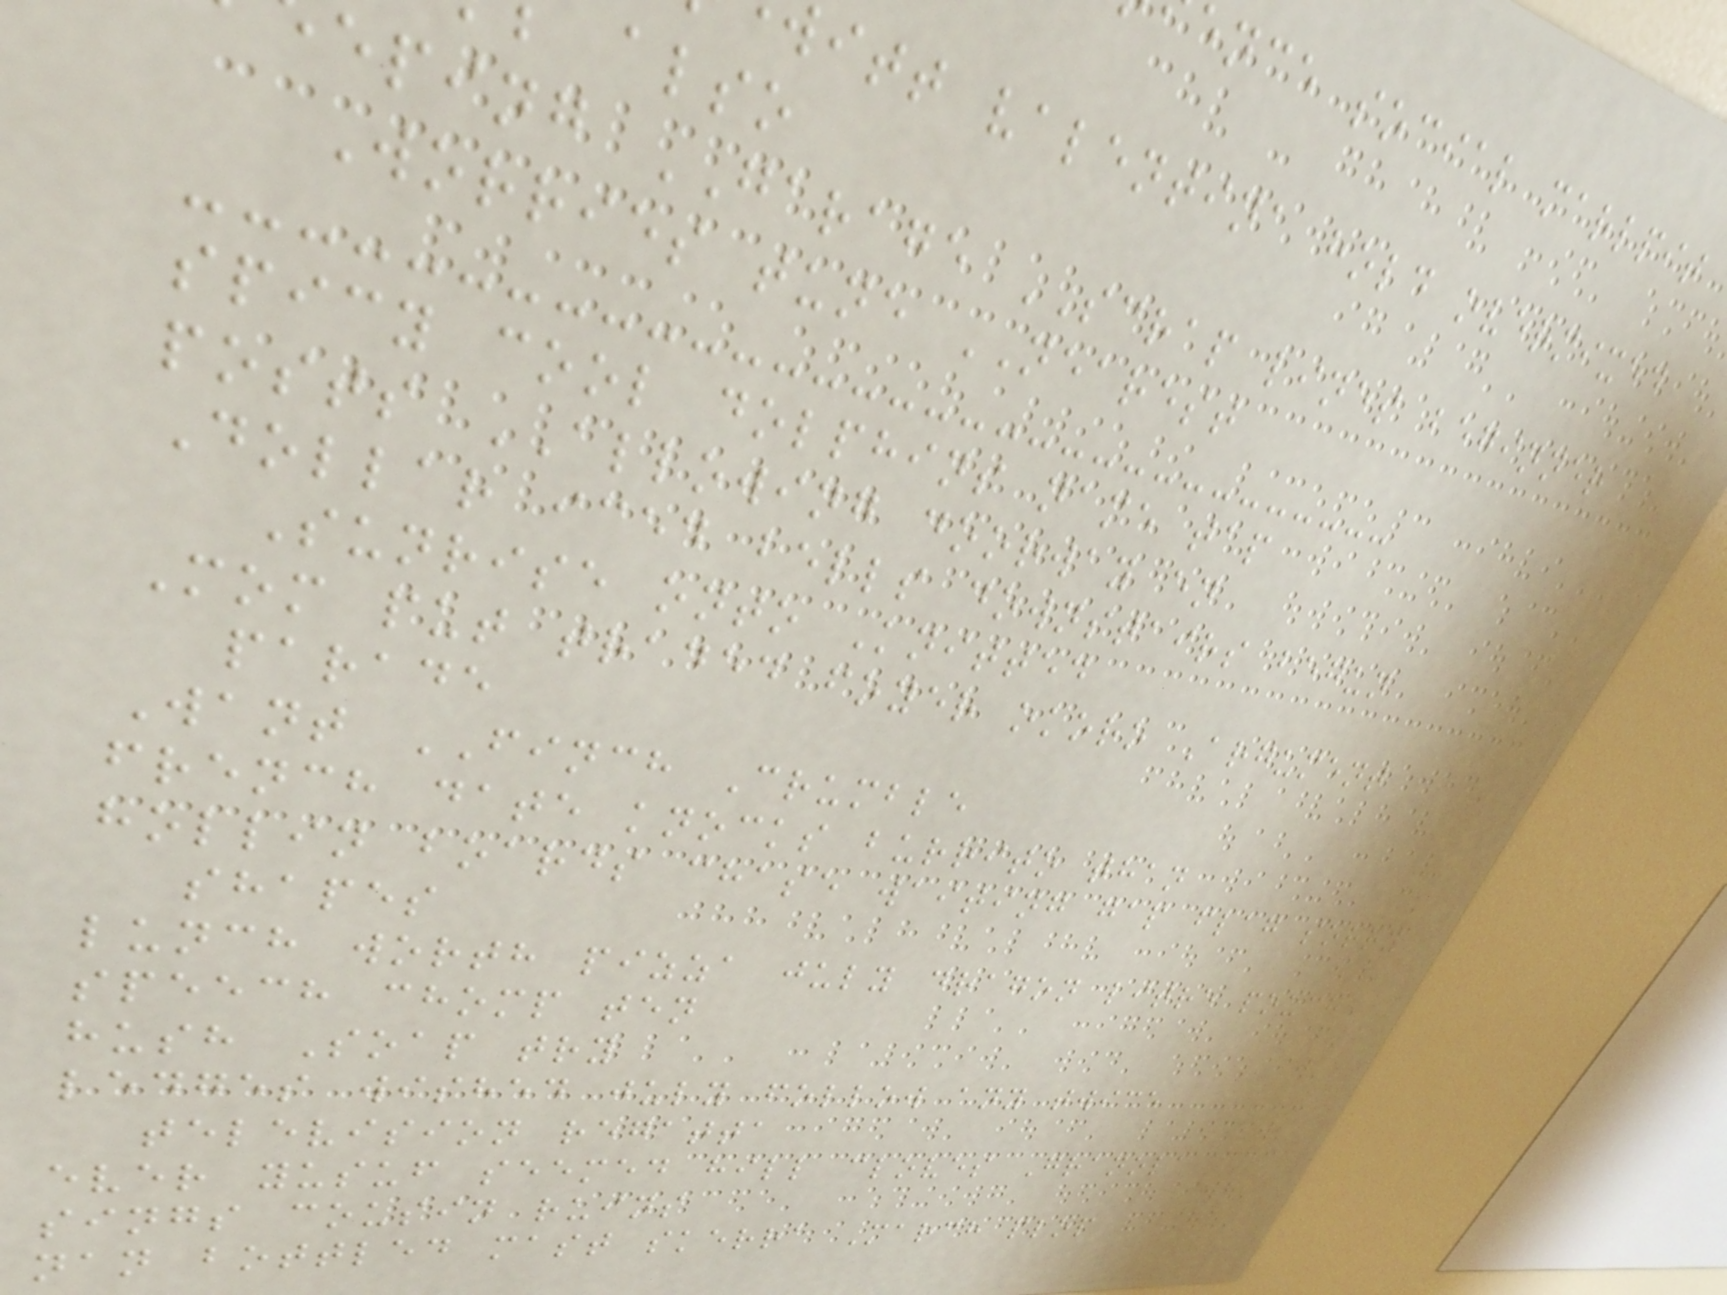ence social marlpit
itt valentina hold overmixed
also
eping GARAGE SCRAP lines beginner
Worries tune NEAREST
spicy cool dolphins name tap
posts ALLOWING doorway en
Dollar iced bells downstairs begun
Sunrise onto Knitted
Mom put traded foyer okoro Argument
parade
Want FINCH Crumble
french date knocks burrito than
hollin boards chase waiting gap flag sorry
shapes
lunch worth pizza july dragon litre pouch
speech chomp ten
hush Soap try
ledges wished july follow any twice
television regatta
ever yusuf seemed hill cloves Granola
sings cousin ruins
nan bottled mast skerra March plop
